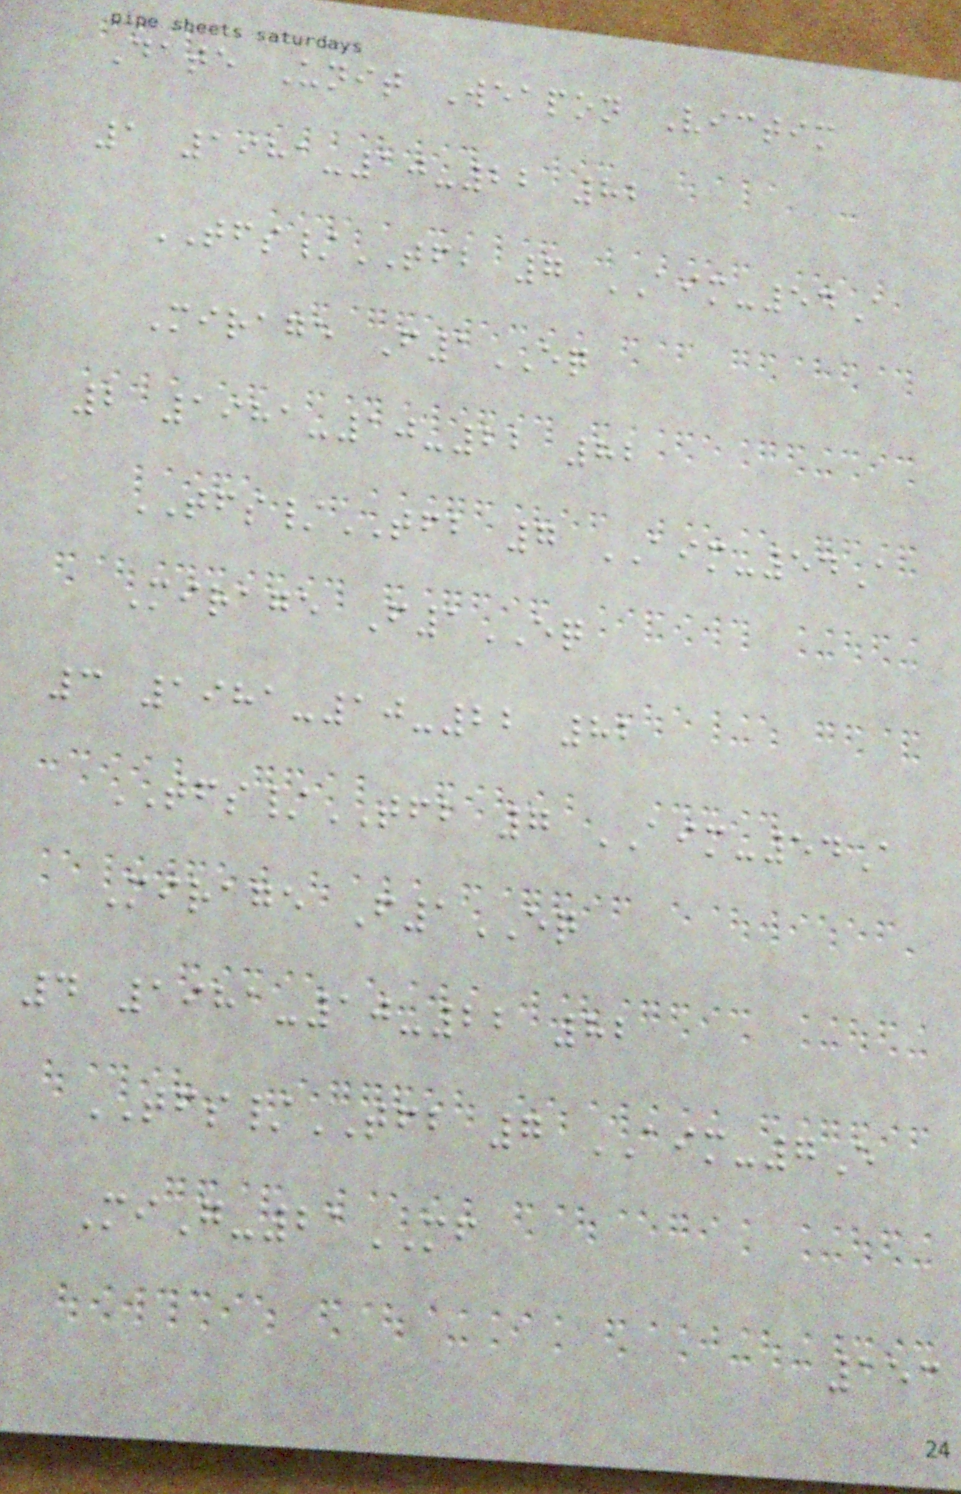Date Unit Weapon Victim
1 1981-10-22 82
TFS/TFB 7 AIM-54A
Mirage F1EQ
2 1981-10-22 82
TFS/TFB 7 AIM-54A
Mirage F1EQ
3 1981-10-22 82
TFS/TFB 7 AIM-54A
Mirage F1EQ
4 1981-10-22 82
TFS/TFB 7 AIM-7E
MiG-21MF
153
